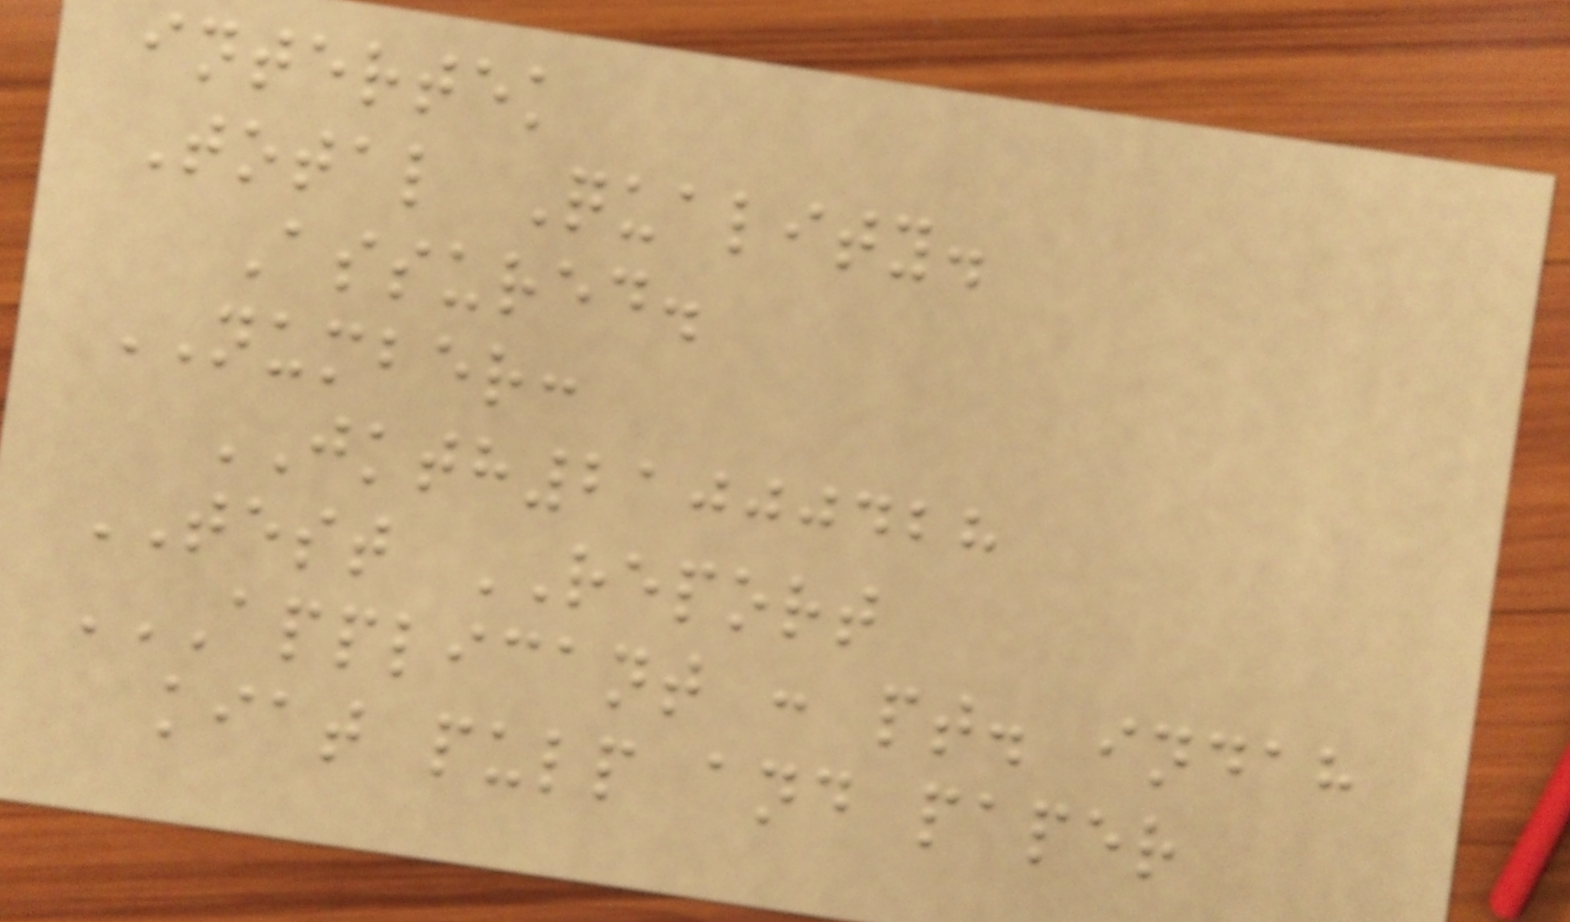intertek
Total Quality.
Assured.
NUMBER:
JKTH21000428
TEST REPORT
APPLICANT : PT. INDAH
KIAT PULP AND PAPER
